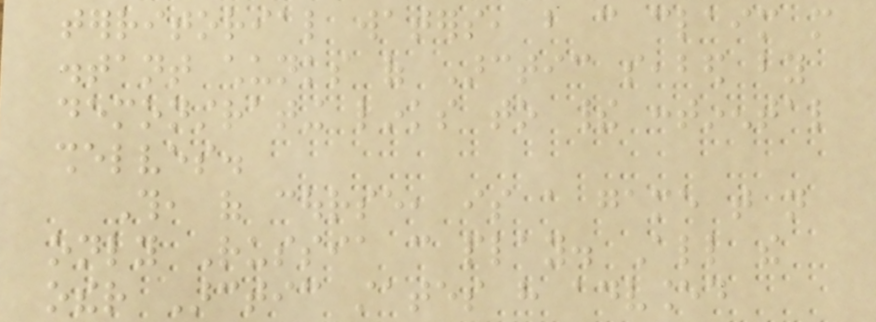territorial waters, but can claim more
distant chunks of Arctic seabed by
demonstrating links to their continental
shelves.
This, of course, is a game that not
only Russia can play. All the
other Arctic states have advanced
